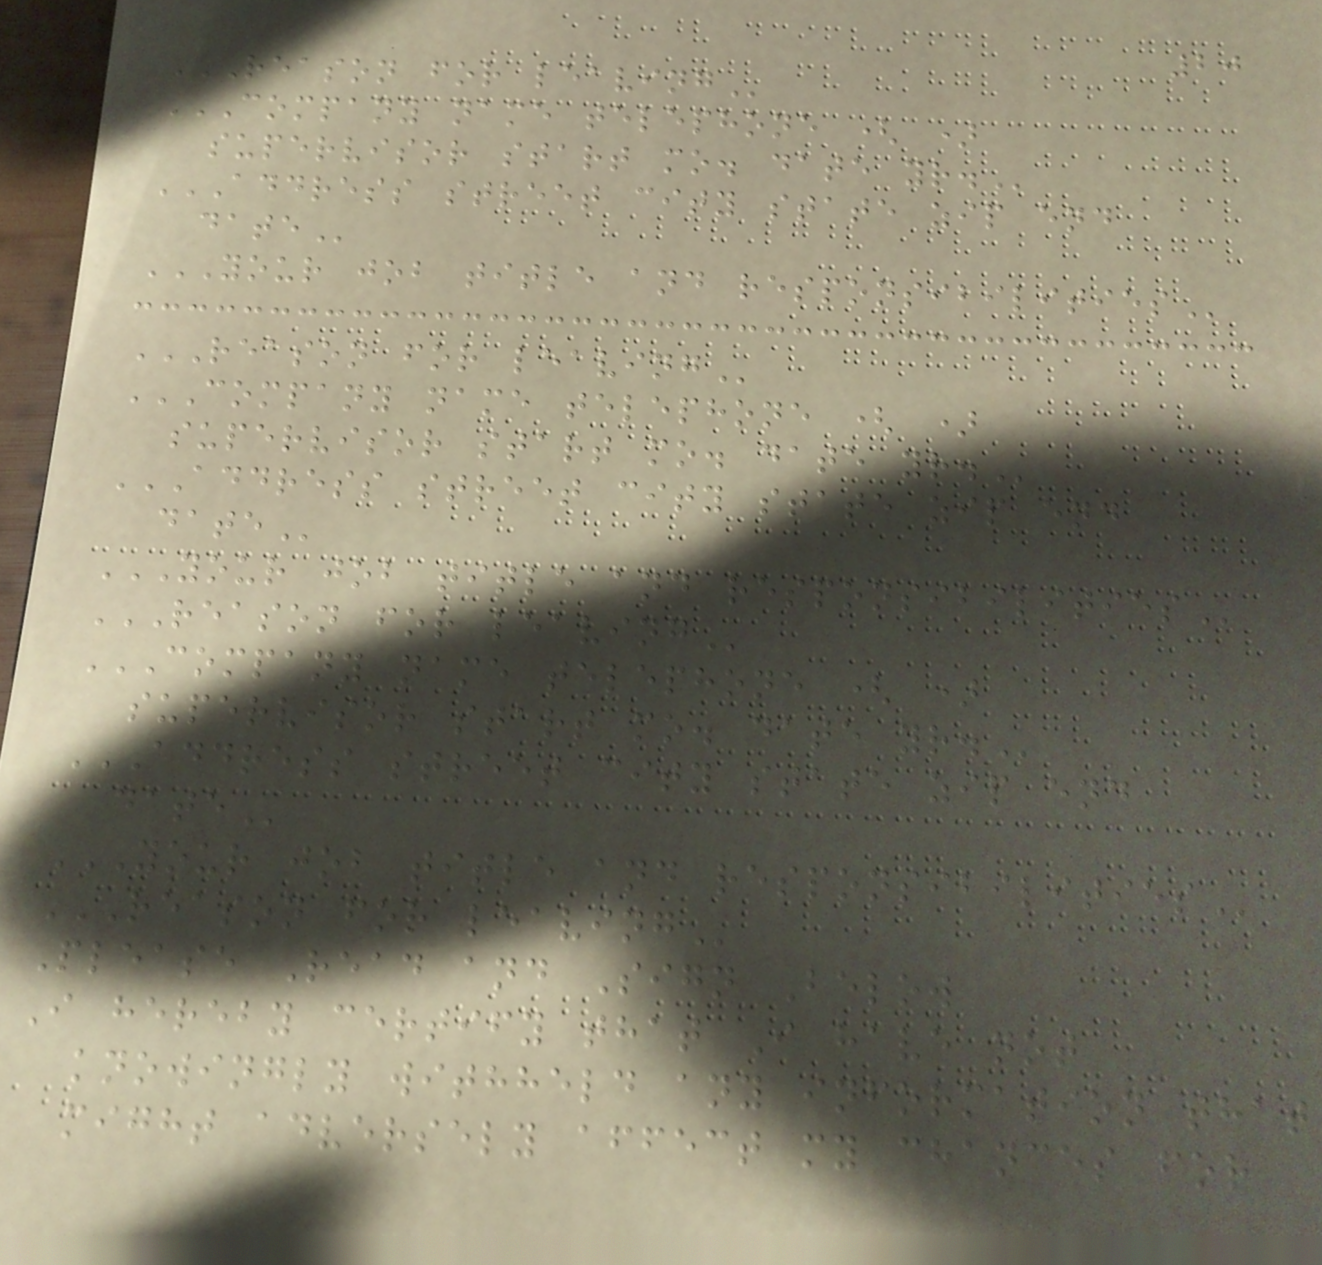20
REASON FOR LEAVING
COMPANY NAME TELEPHONE ( )
SUPERVISOR START MO. DATE YR.
ADDRESS STREET CITY STATE ZIP END
DATE
YOUR JOB TITLE AND RESPONSIBILITIES
REASON FOR LEAVING
COMPANY NAME TELEPHONE ( )
SUPERVISOR START MO. DATE YR.
ADDRESS STREET CITY STATE ZIP END
DATE
YOUR JOB TITLE AND RESPONSIBILITIES
REASON FOR LEAVING
COMPANY NAME TELEPHONE ( )
SUPERVISOR START MO. DATE YR.
ADDRESS STREET CITY STATE ZIP END
DATE
YOUR JOB TITLE AND RESPONSIBILITIES
REASON FOR LEAVING
Please Read and Sign Below
I hereby certify that I have not
knowingly withheld any information that
might adversely affect my chances for
